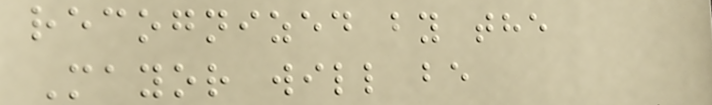recognized by the
Mayor will be
